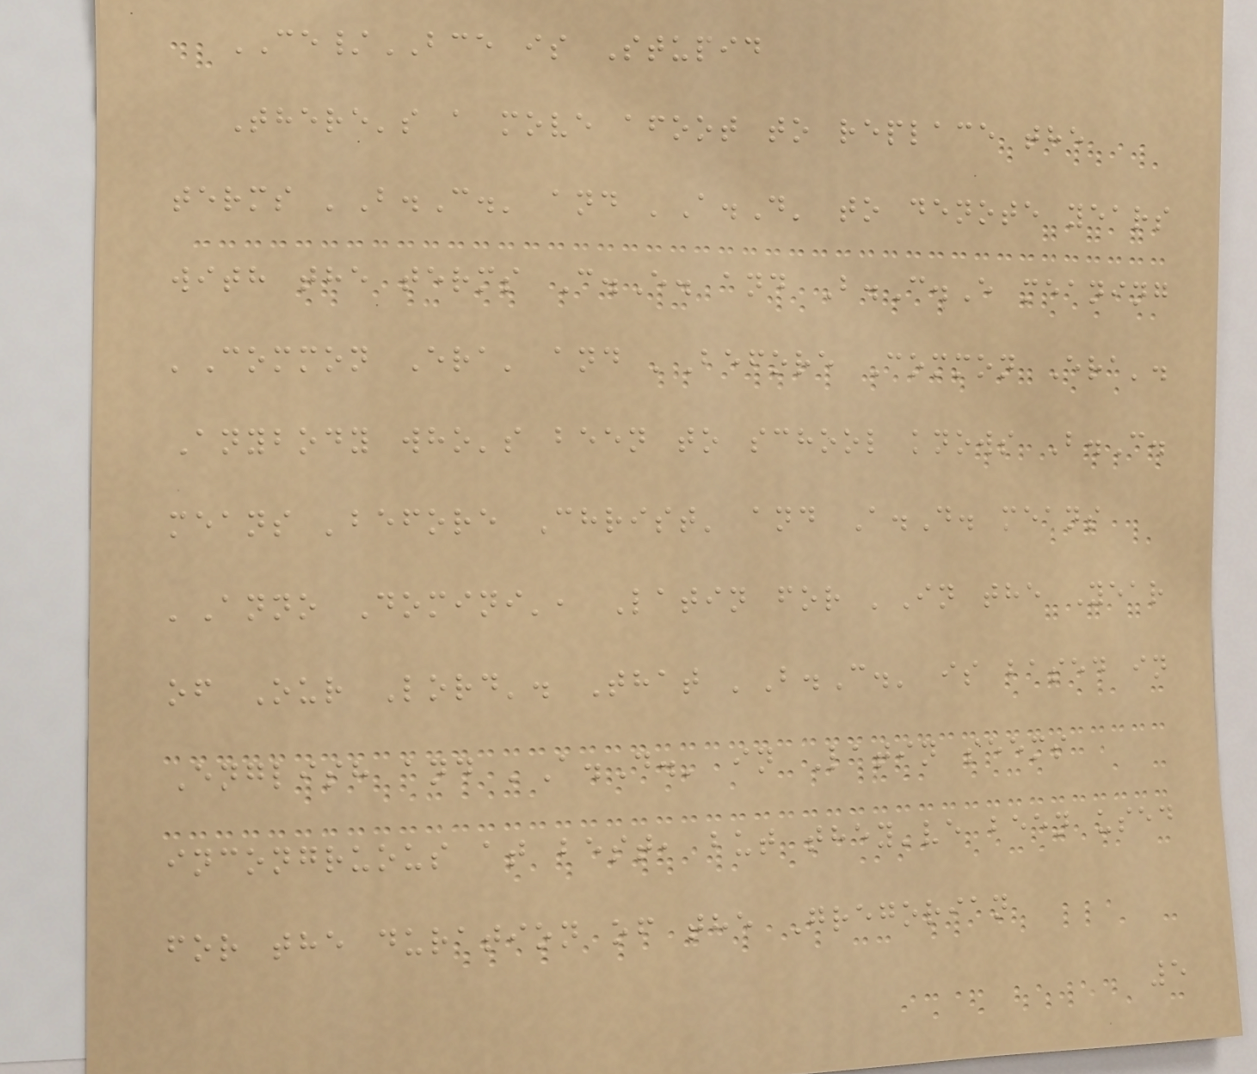CE/BCE is Stupid
There's a move afoot to replace the
terms 'B.C.' and 'A.D' to denote years
with the terms C.E. and B.C.E meaning
'Common Era' and 'Before Common Era'.
Anybody who's been to school knows B.C.
means 'before Christ' and A.D. means
'Anno Domini', Latin for 'In the Year
of Our Lord'. That 'B.C.' is based in
English and 'A.D.' in Latin seems
incongruous at best, but they've been used
for the duration of the Gregorian
5
